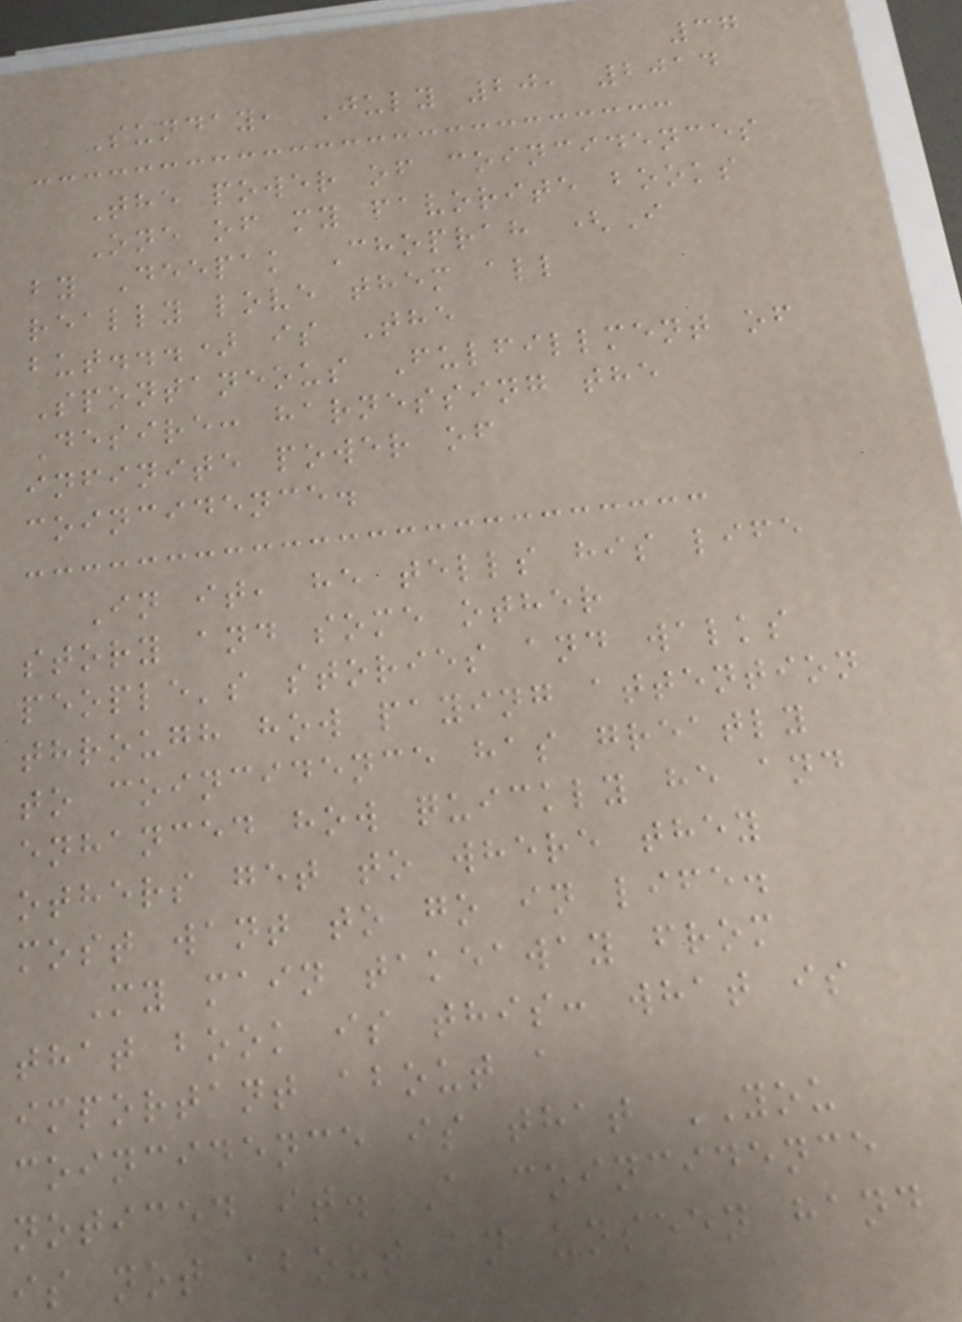37
Sunday, July 20, 2014
The power of coincidences
One of my favorite books
by Deepak Choprah (I
really love them all
but...) is The
Spontaneous Fulfillment of
Desire: harnessing the
infinite power of
coincidence.
In it, he tells his life
story and some other
people's stories and walks
through how paying attention
to coincidence has greatly
enhanced how quickly he and
others get to where they
most want to go in life.
My main takeaway from
that book is this: what is
important about a
coincidence is that YOU
noticed it. A coincidence
is not about an unseen hand
